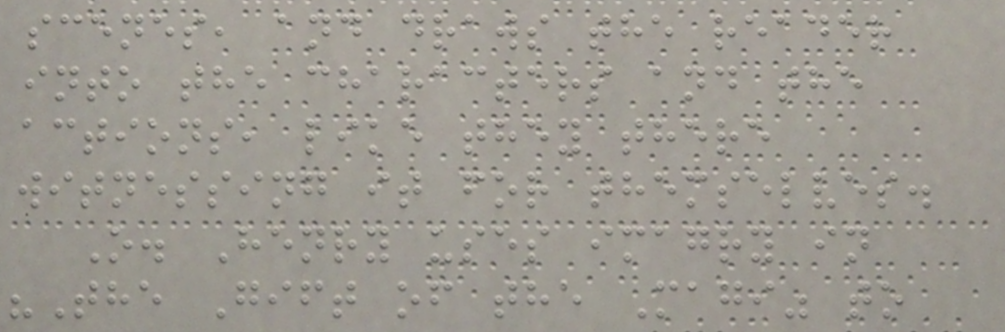scenes, and draws the reader
into the characters and the
actions, like they there
witnessing it for themselves.
O. Henry uses imagry in
"The Gift of the Magi" to
